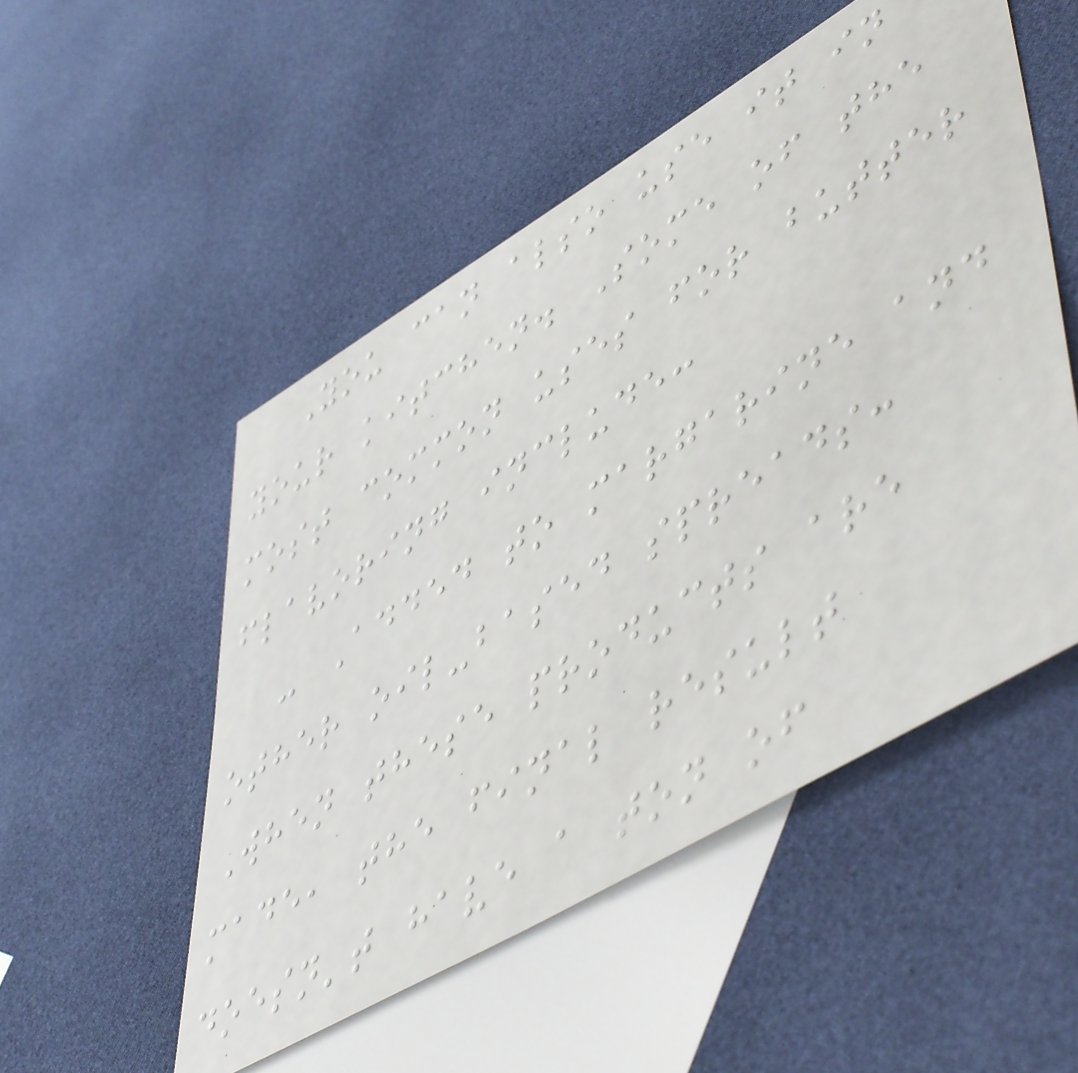You can also use it in
your kitchen. Some of the
most common uses for butter
flavoring include:
- Added to margarine and
other oil-based spreads:
When these products are
made, the final result
doesn't have a ton of
